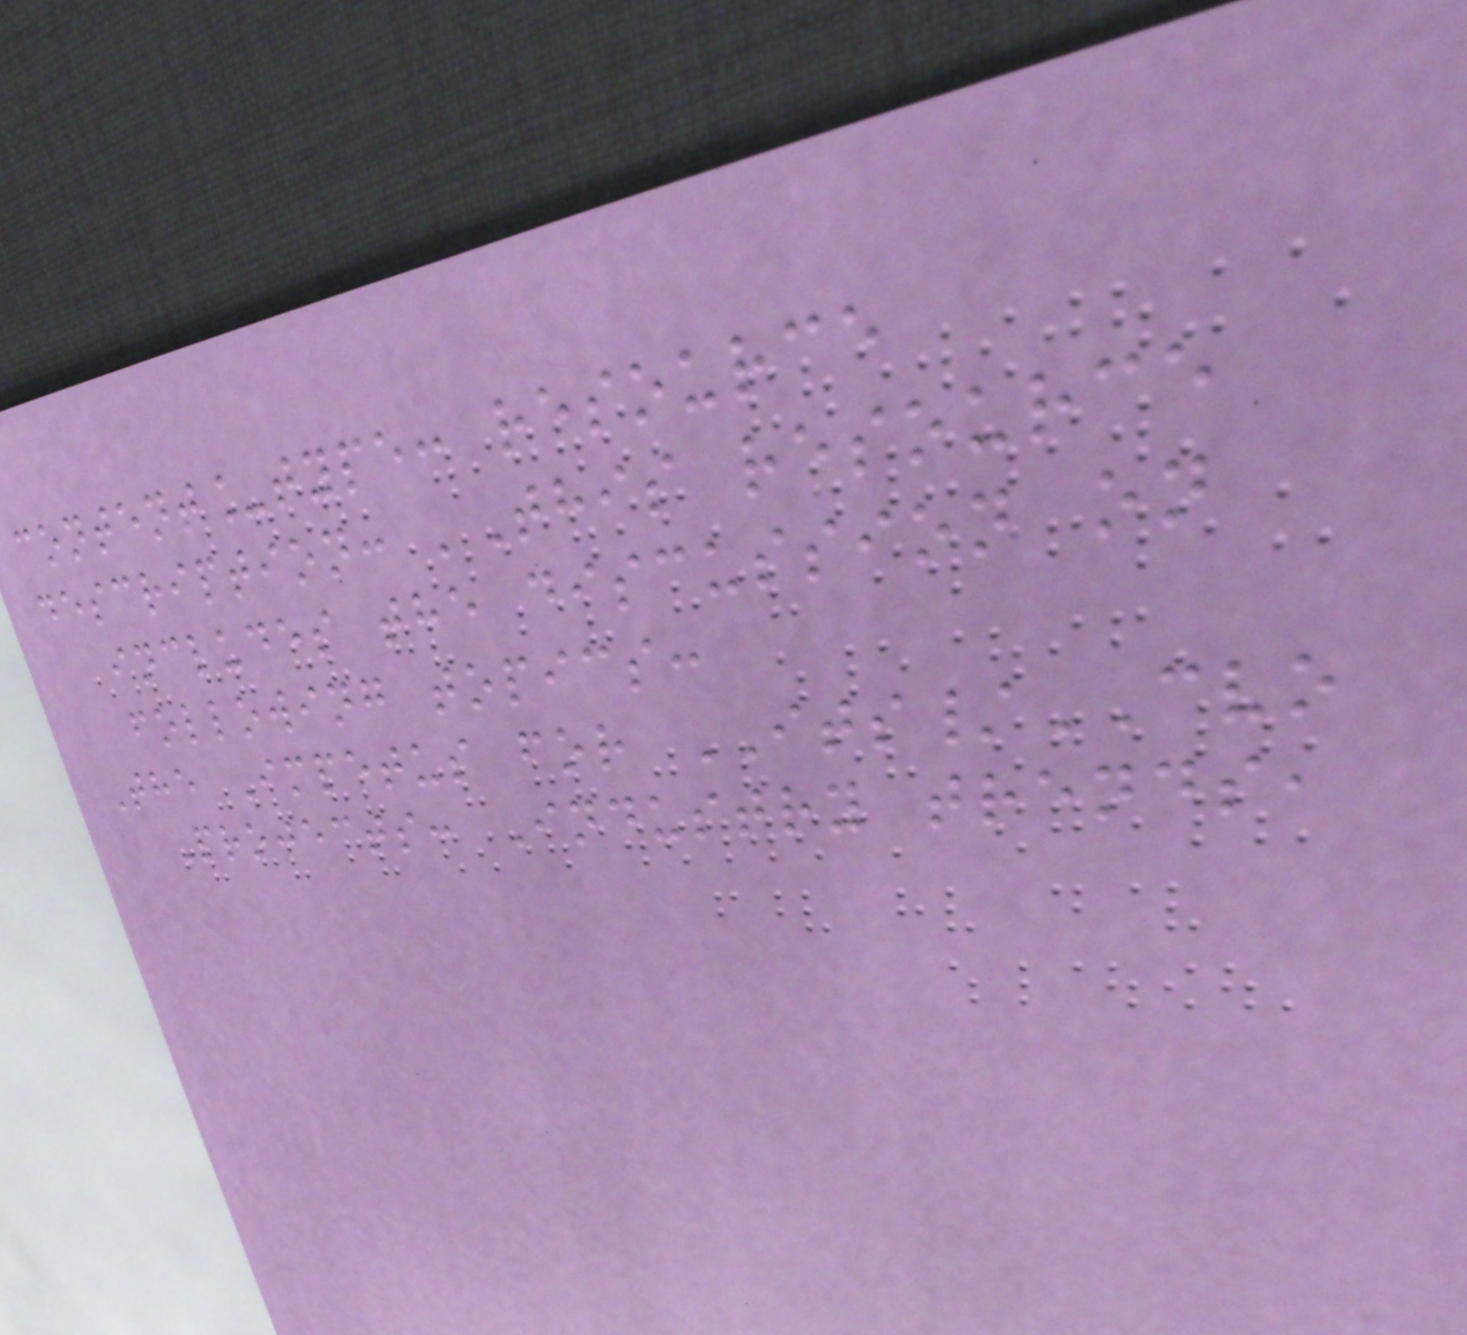content_type: resource
description: 'This resource
includes the discussion on
following topics:
The Impetus for ITS/CVO
Projects: Industry trends,
